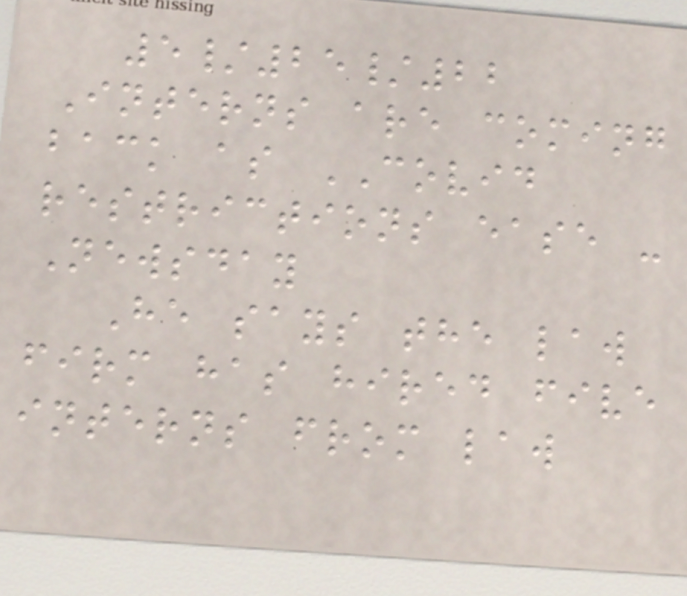5/25/22
Interns are coming
back as COVID
restrictions ease -
Newsday
He says the law
firm has hired five
interns from law
